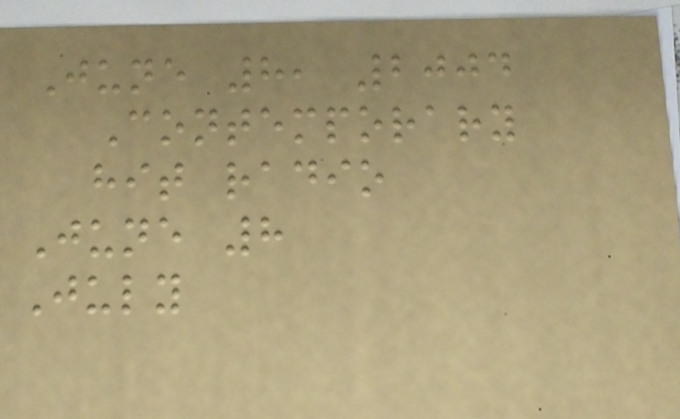June 8, 2004
Contemporary
hit radio
June 8
July
